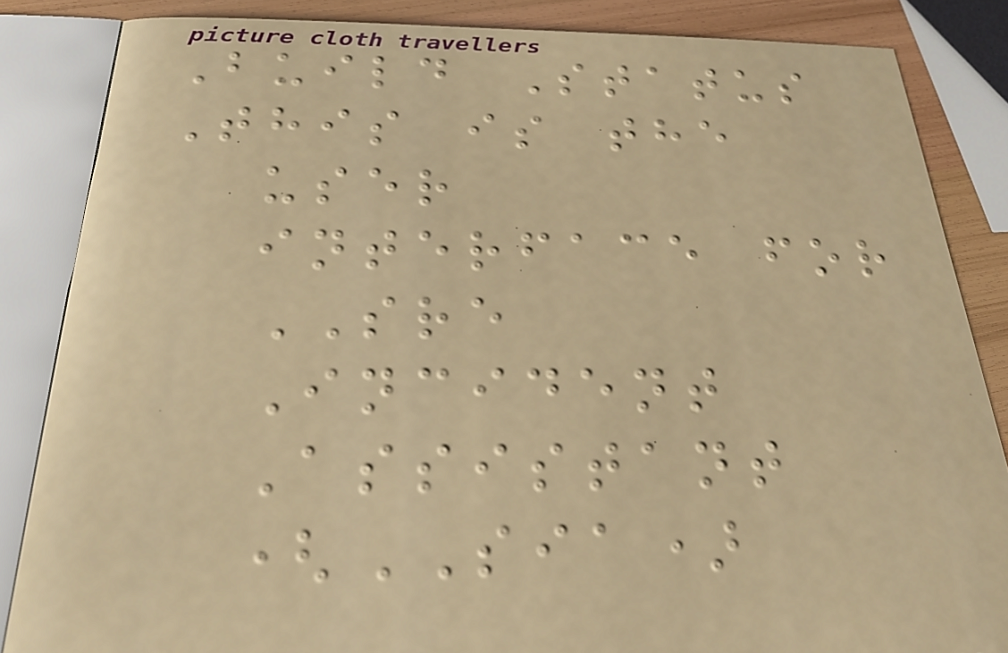Build Status
This is the
user
interface for
SRE
Incident
Assistant
(SIA)
